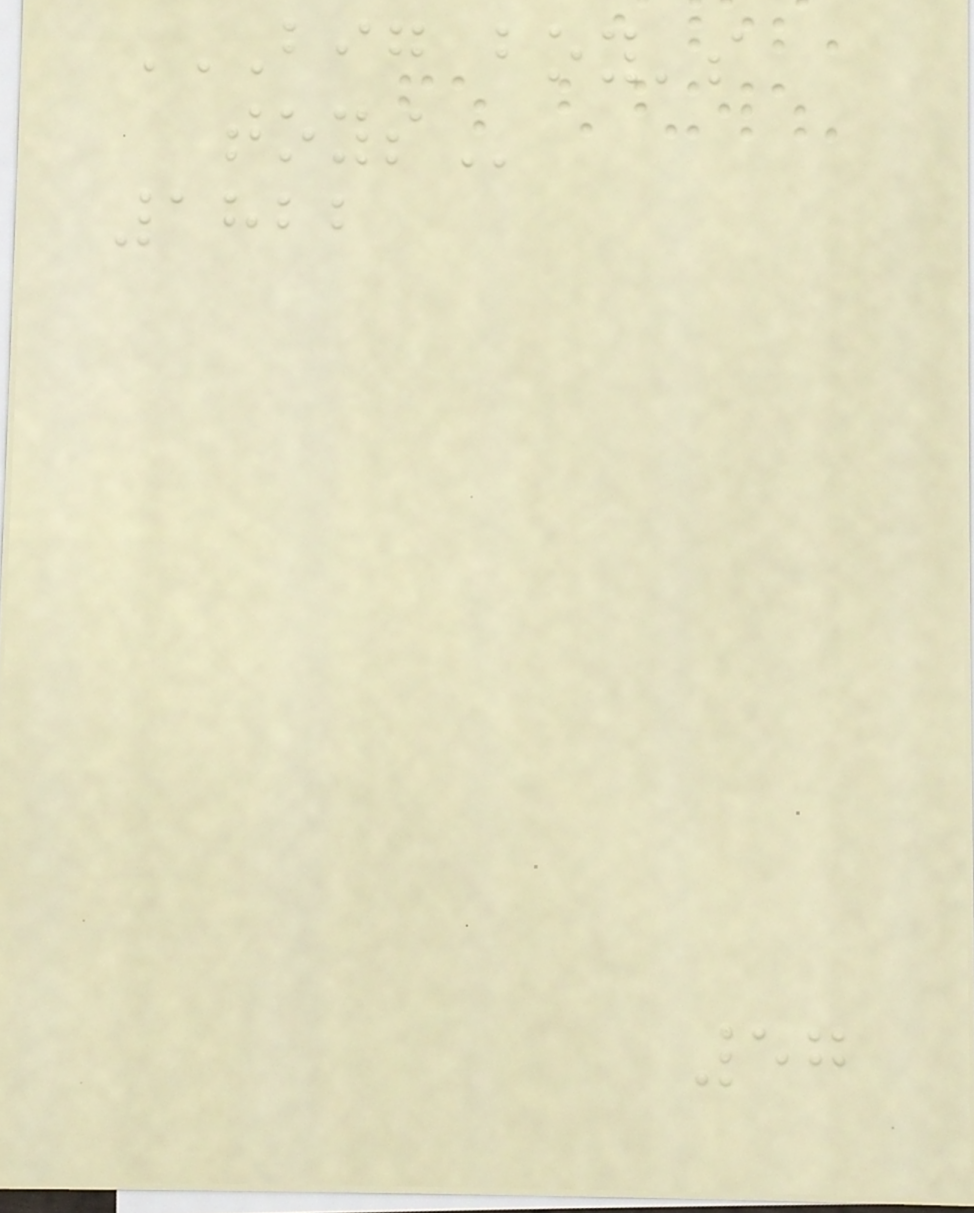BIG BOY'S
TOYS
1822
57
